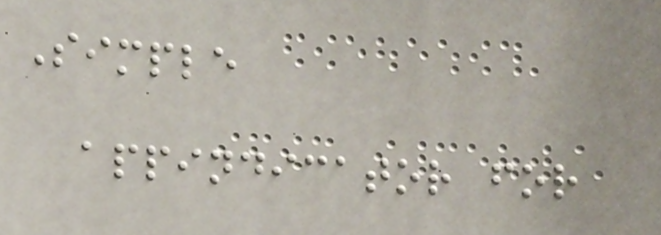Simple
appindicator for
